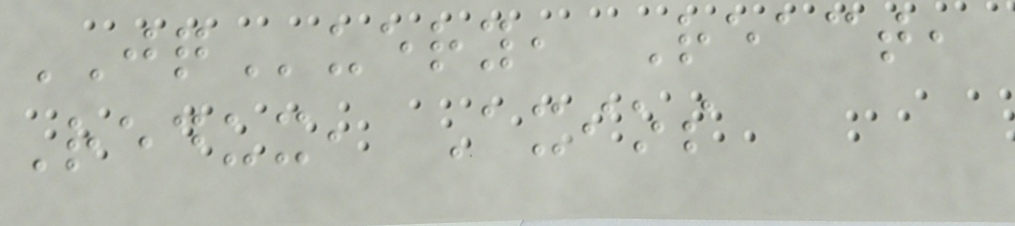JQuery, React,
Redux, Axios
